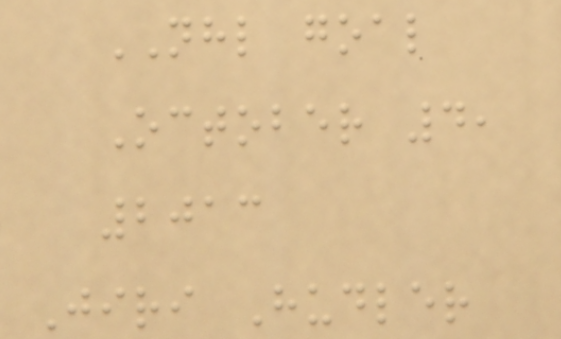NHL goal
October 4,
2013
Jiri Hudler
